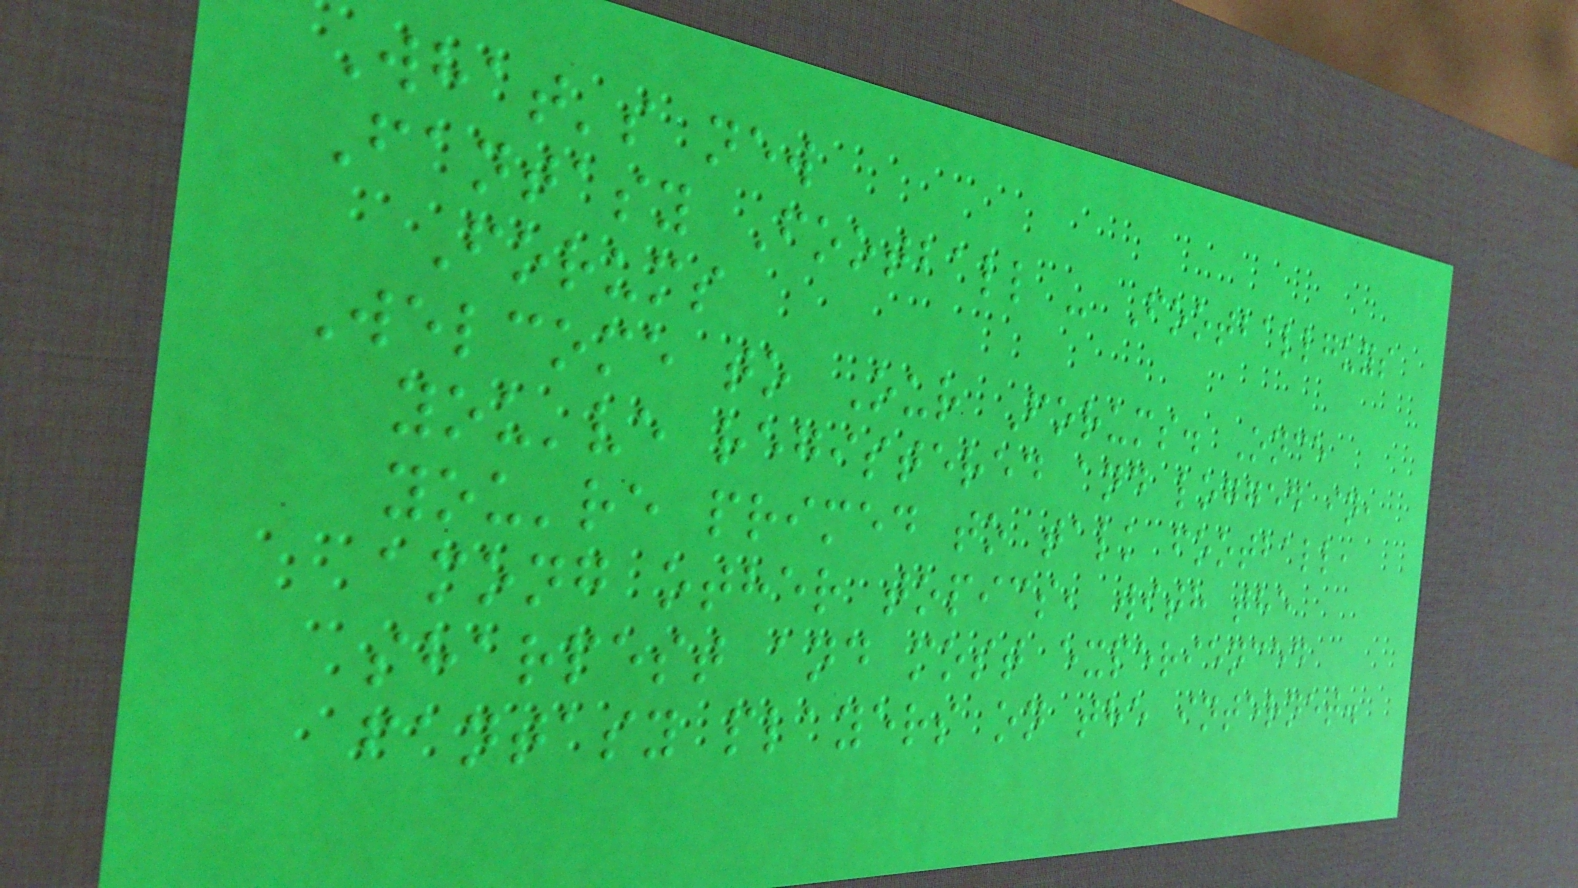What's new
Fantasy Football - Footballguys
Forums
Welcome to Our Forums. Once
you've registered and logged in,
you're primed to talk football,
among other topics, with the
sharpest and most experienced
fantasy players on the internet.
